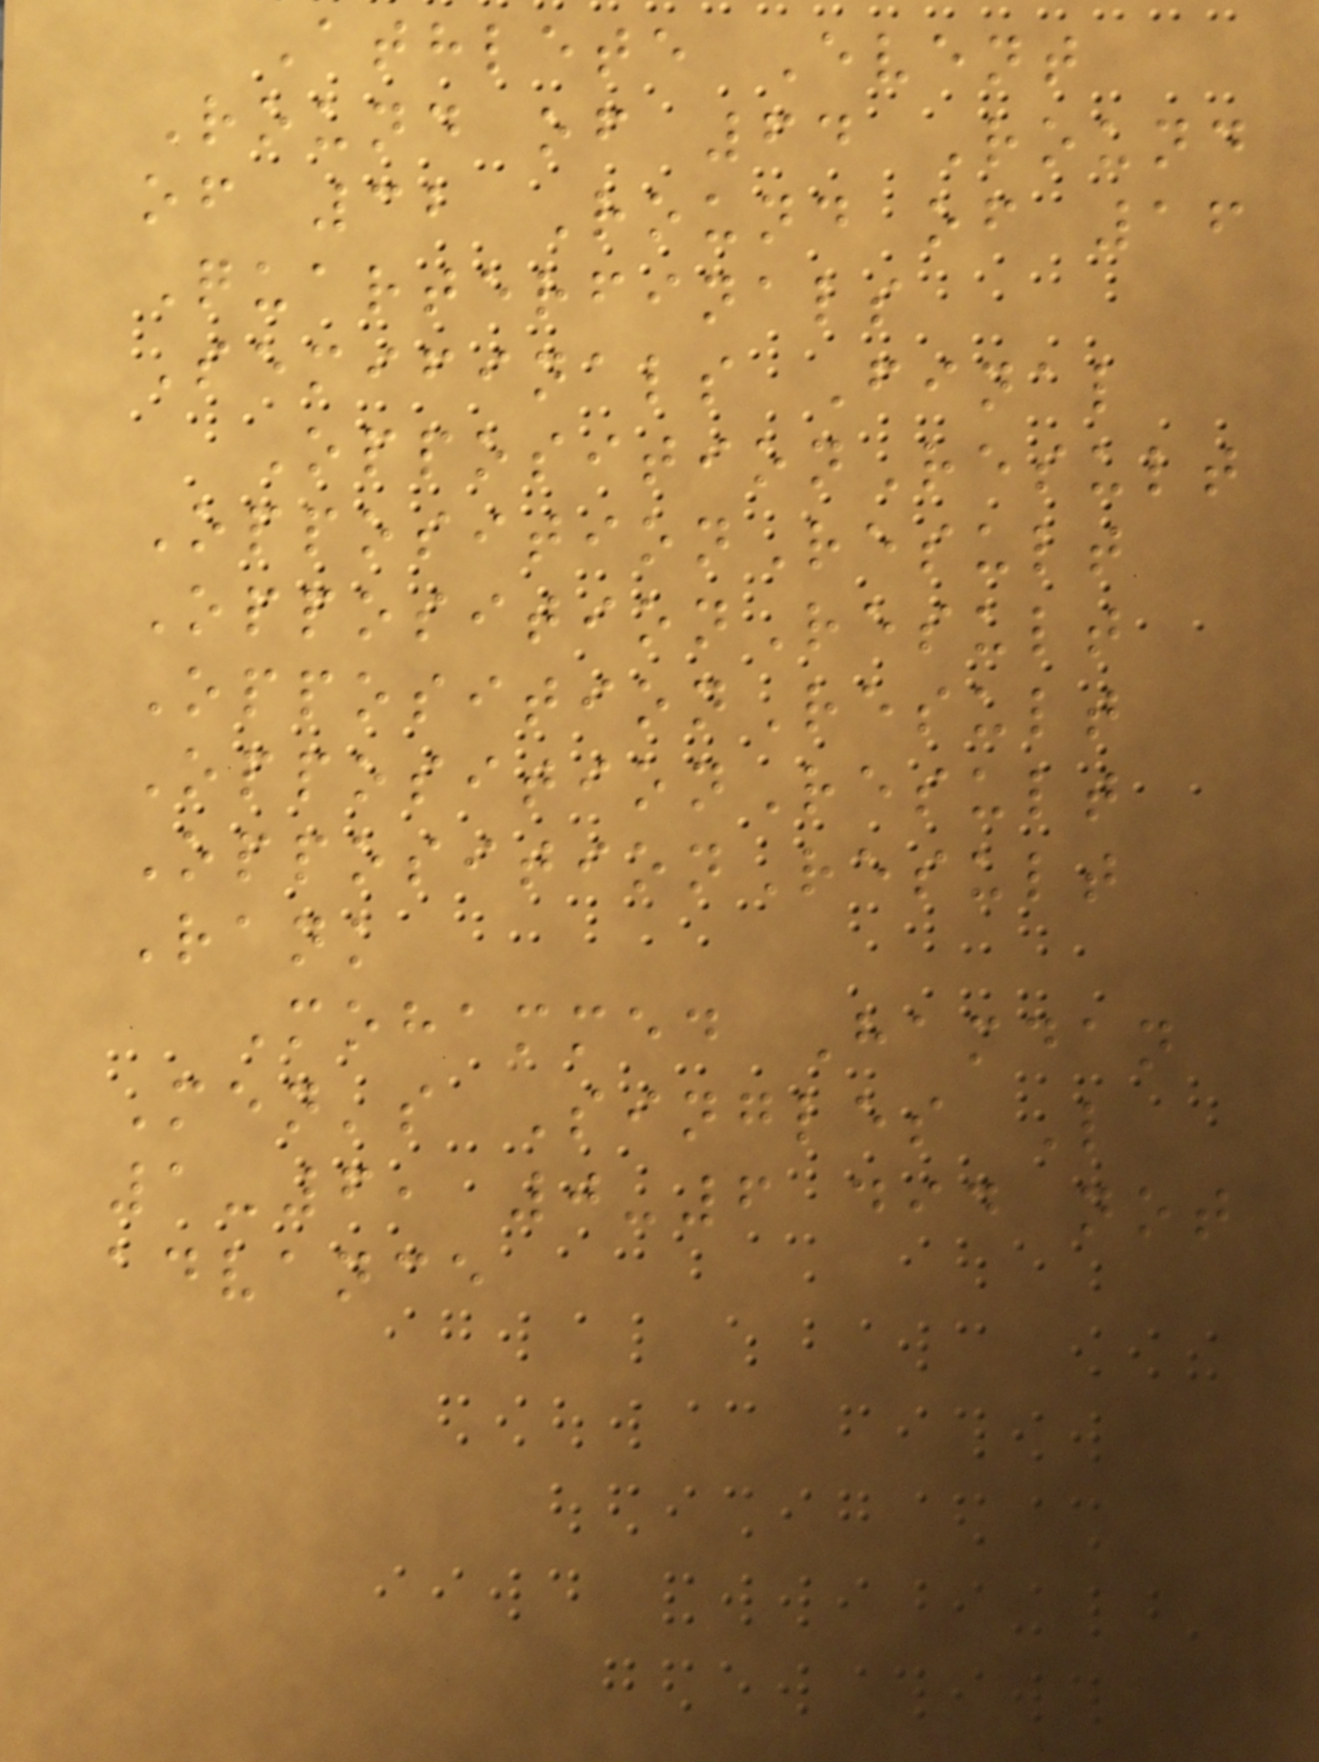Athlete Event
Round of 64 Round
of 32 Round of 16
Quarterfinals
Semifinals Final
OppositionResult
OppositionResult
OppositionResult
OppositionResult
OppositionResult
OppositionResult
Rank
Mohammed Hamdan
Men's Singles L
1-6, 0-6 did not
advance
